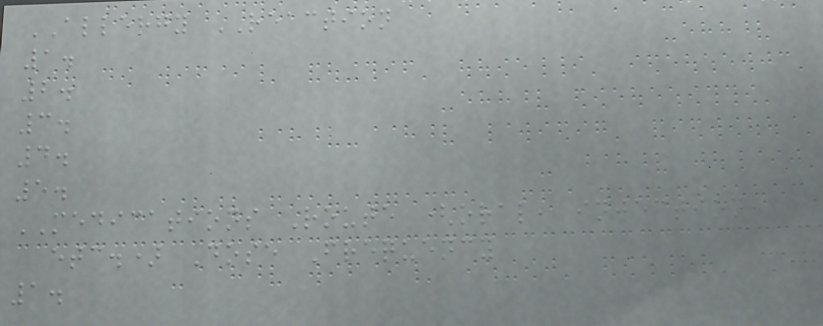ALLERGY REACTION
1.
2.
3.
4.
5.
MEDICATIONS Route (oral, injection,
etc.) Dose Frequency
1.
